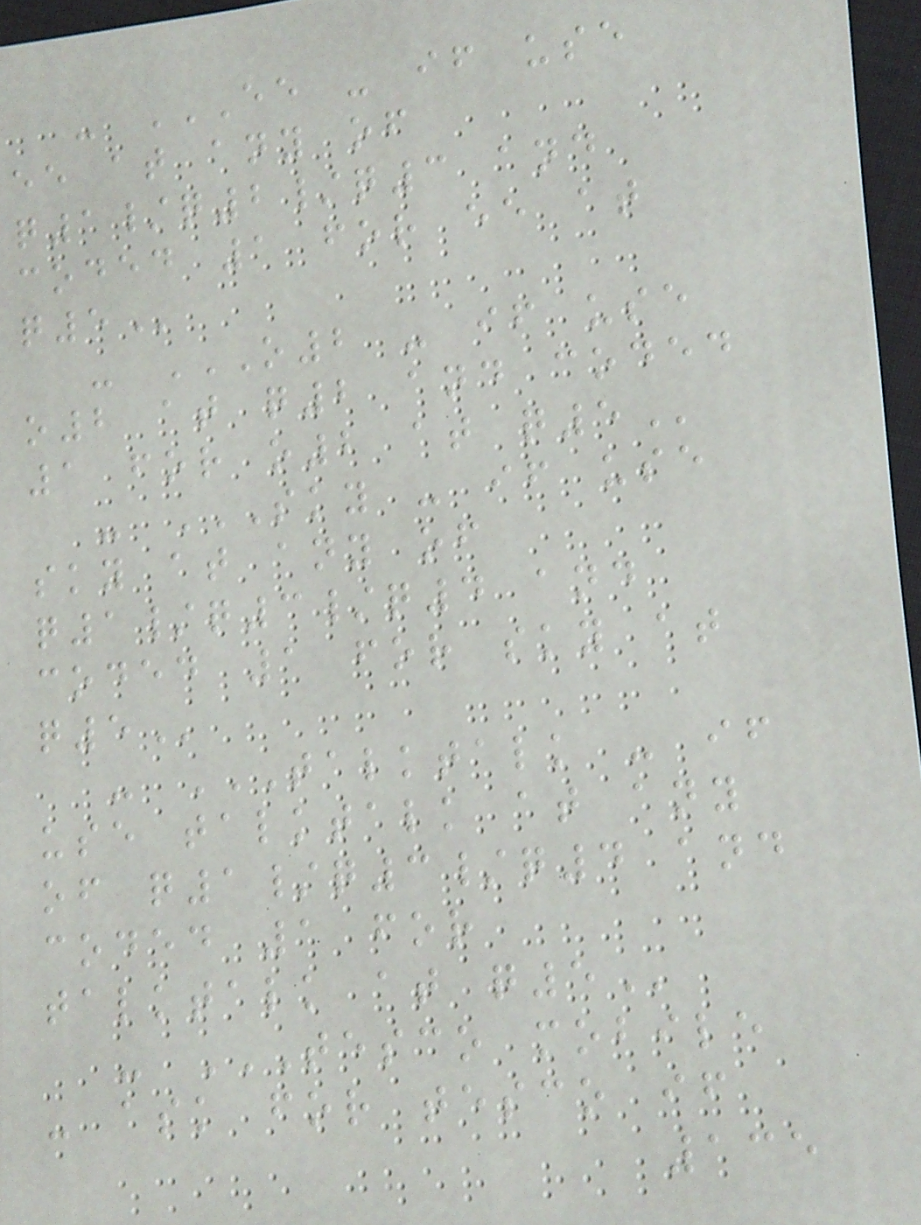- EE - IF USE
EE AT ANY OF
Q1/Q2/Q3 AND
CODED 1 FOR EE AT
Q5
- O2 - IF USE
O2 AT Q2 AND CODED
1 FOR O2 AT Q5
- SKY - IF USE
SKY AT ANY OF
Q1/Q3/Q4 AND
CODED 1 FOR SKY AT
Q5
- TALKTALK - IF
USE TALKTALK AT ANY
OF Q1/Q3/Q4 AND
CODED 1 FOR
TALKTALK AT Q5
- TESCO MOBILE
- ASK FOR TESCO IF
135
